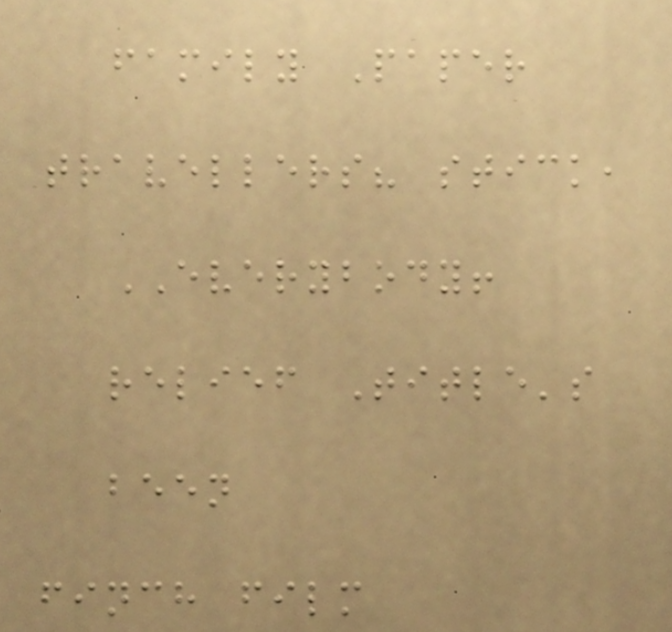family Paper
travellers? stick,
EVERYBODY!
relief Title's
been
finch film
